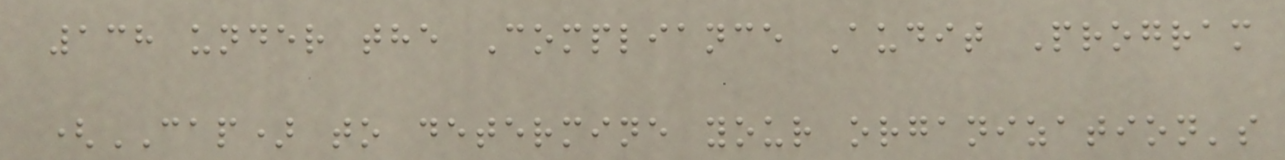138 under the Compliance Audit Program
(CAP) to determine your organization's
